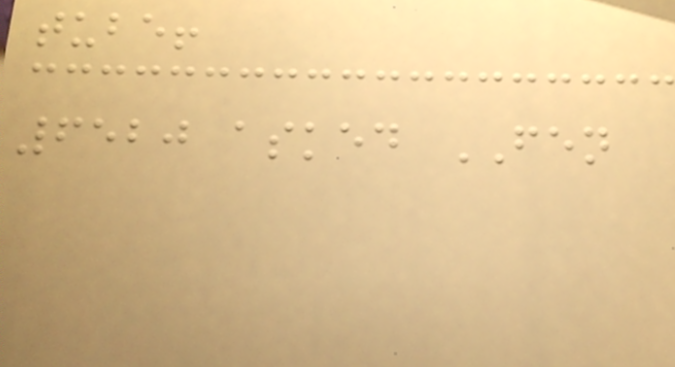tube!
6520 asked FEN
